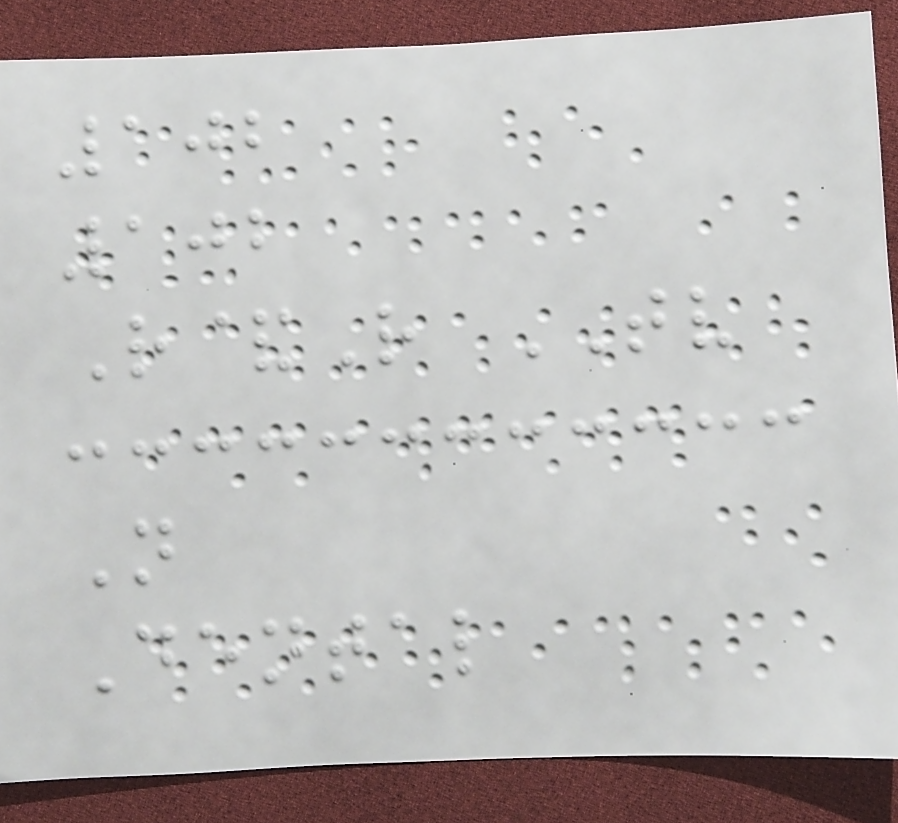102
102
R&R TV
N
Dental
